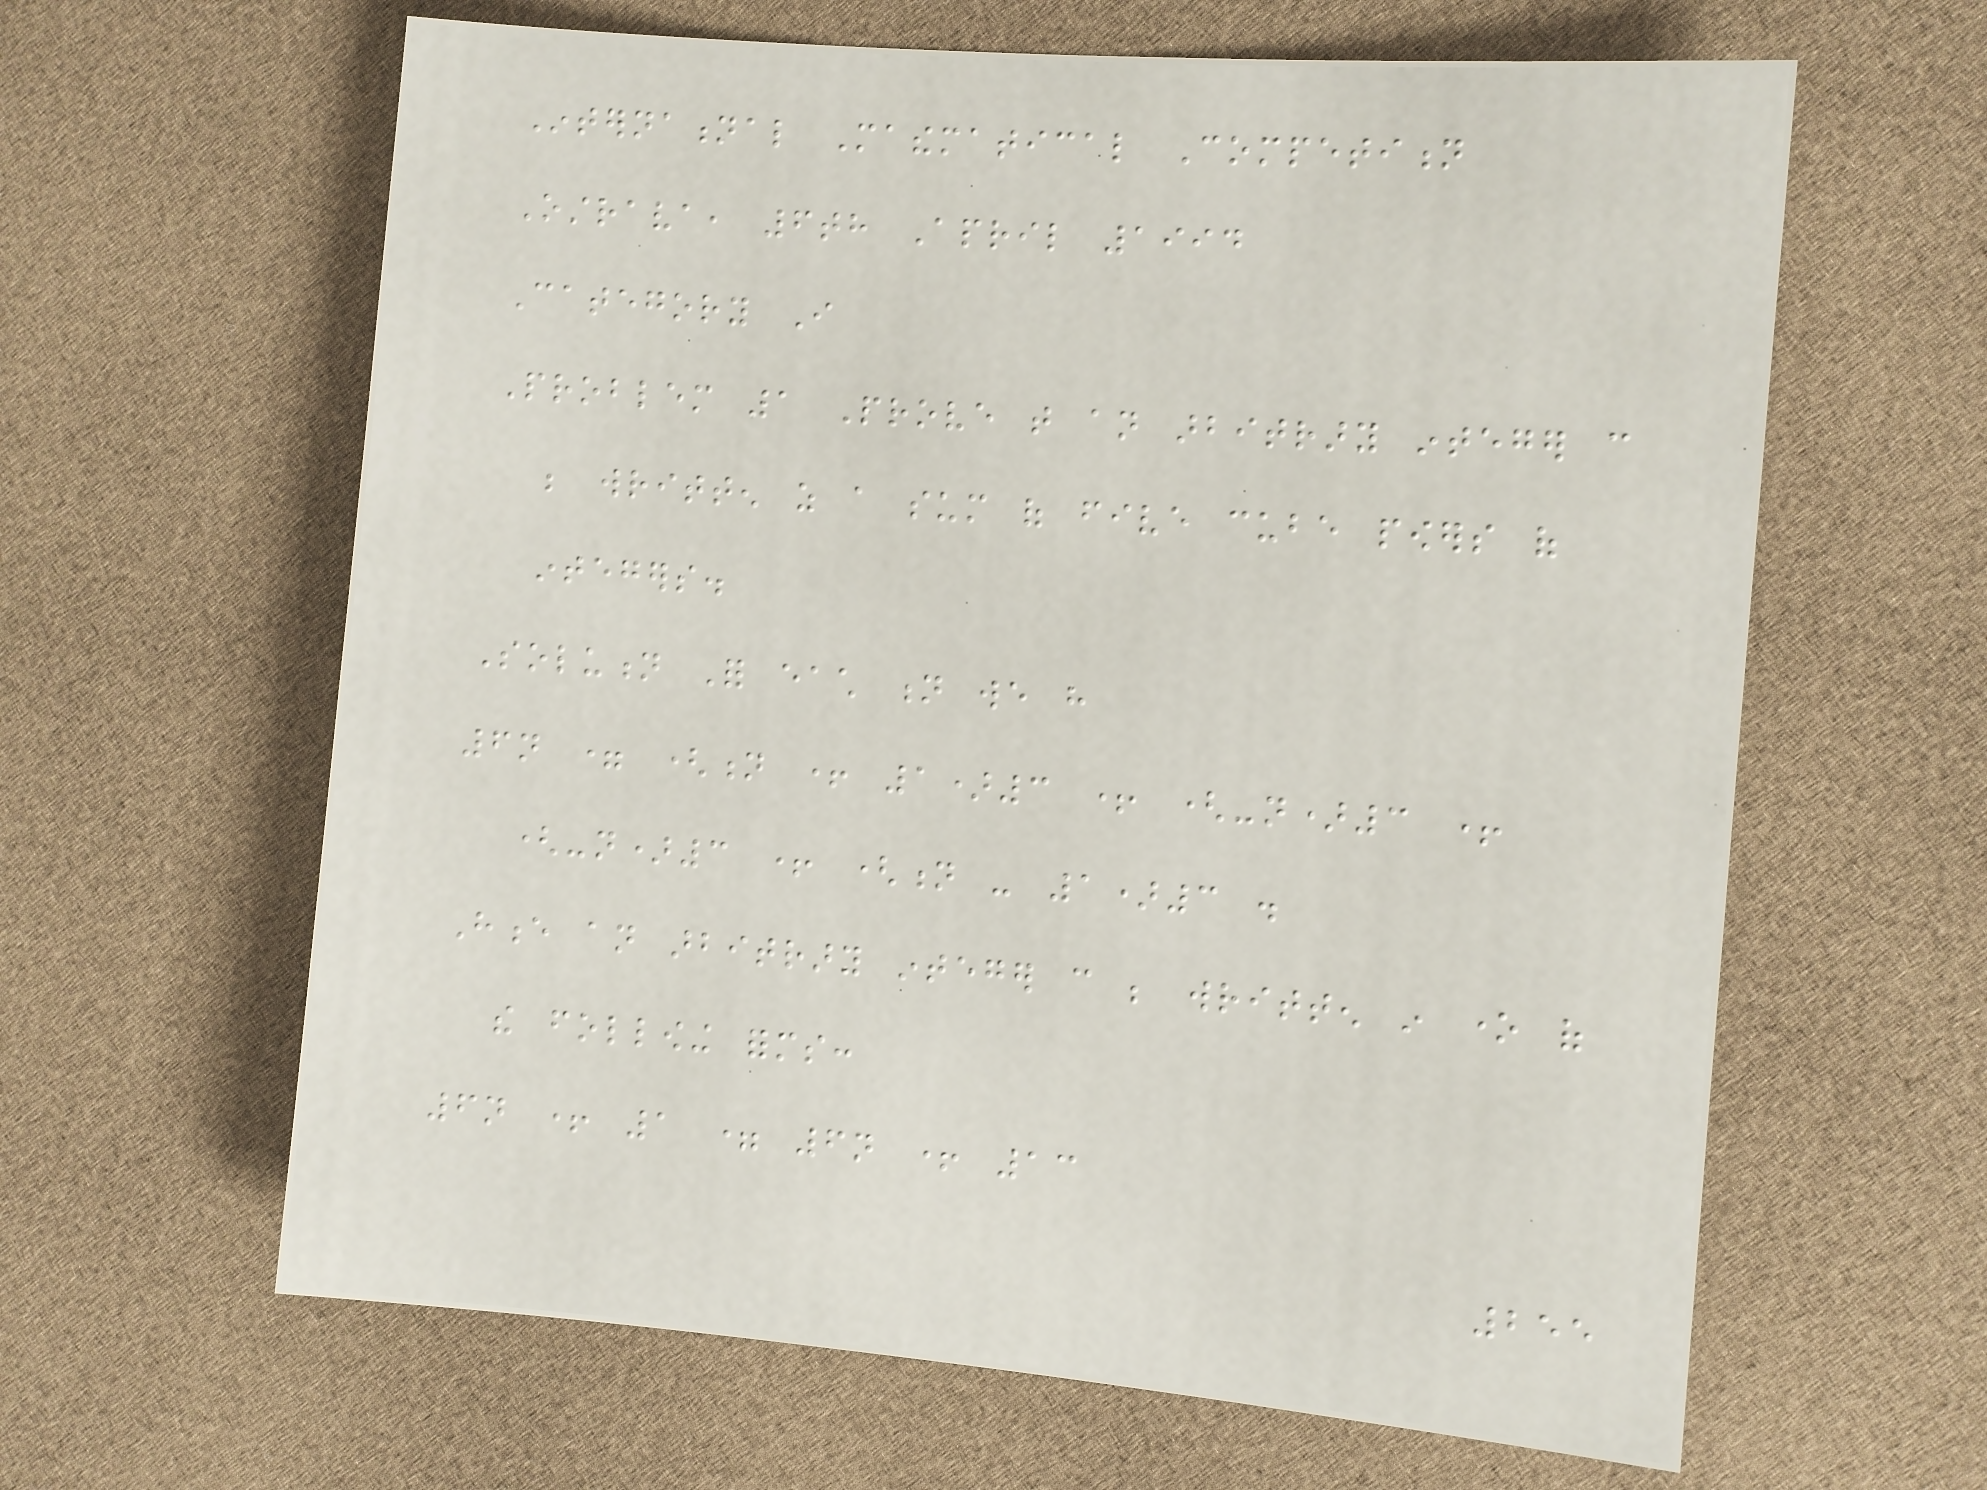International Mathematical Competition
Ostrava, 6th April 1994
Category I
Problem 1 Prove that an arbitrary integer can
be written as a sum of five cube powers of
integers.
Solution For each n we have
6n = (n + 1)3 + (-n)3 +
(-n)3 + (n - 1)3 .
Hence an arbitrary integer can be written in one of
the following forms:
6n + 1 = 6n + 13
255
